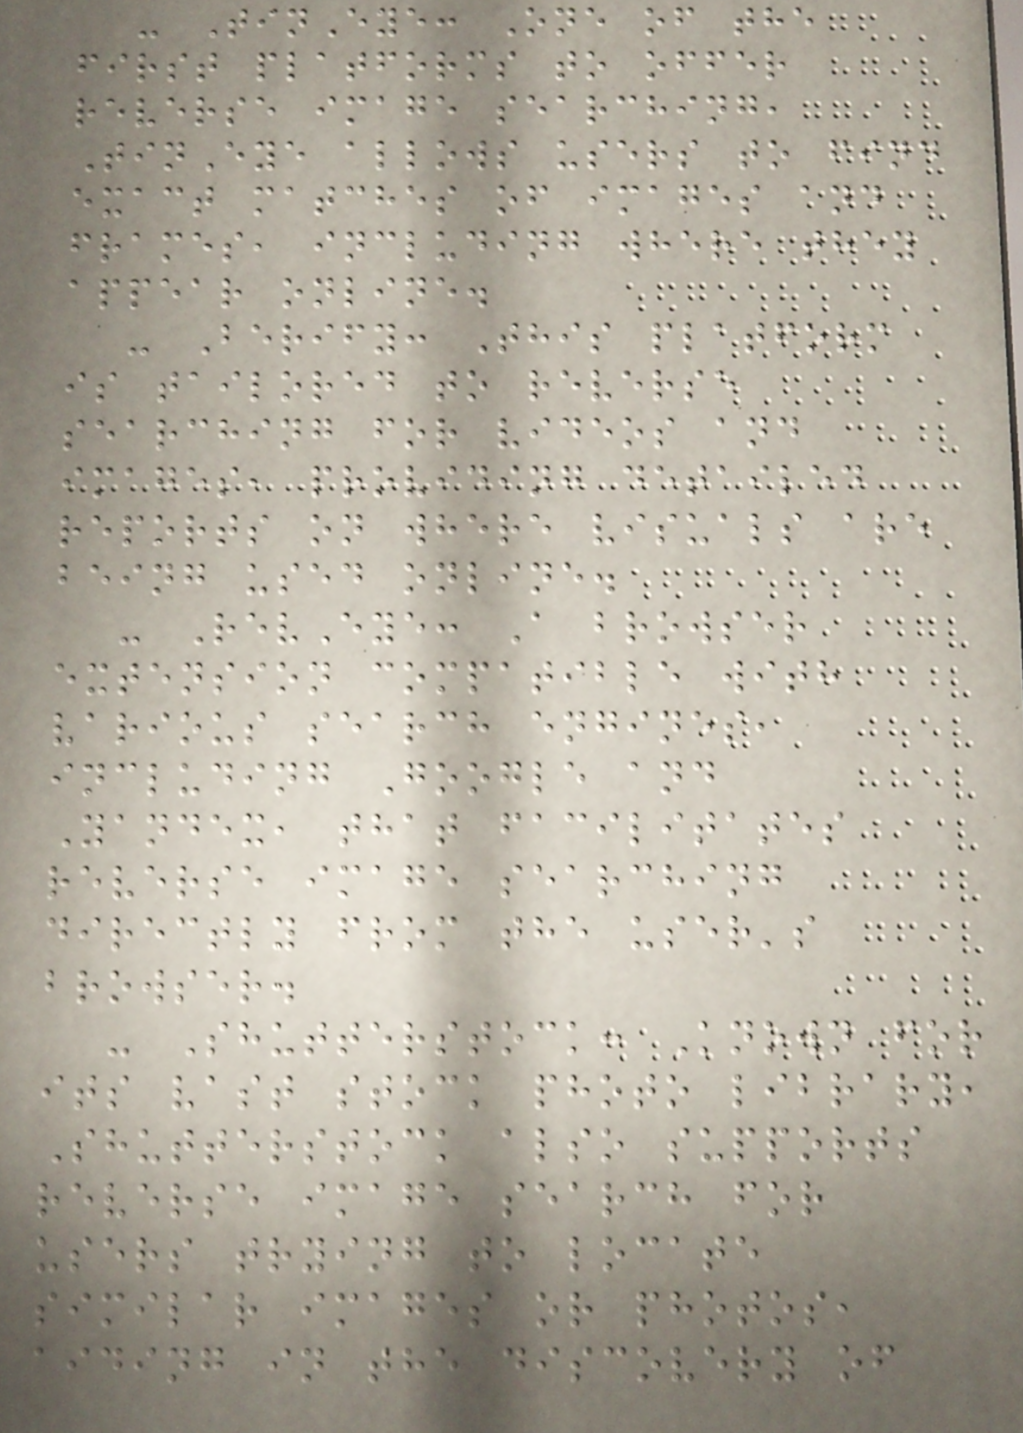- TinEye: One of the
first platforms to offer
reverse image searching,
TinEye allows users to find
exact matches of images and
frames, including where they
appear online.
- Berify: This platform
is tailored to reverse
searching for videos and
images, providing detailed
reports on where visuals are
being used online.
- RevEye: A browser
extension compatible with
various search engines,
including Google and
Yandex, that facilitates
reverse image searching
directly from the user's
browser.
- Shutterstock: Known for
its vast stock photo library,
Shutterstock also supports
reverse image search for
users trying to locate
similar images or photos,
aiding in the discovery of
